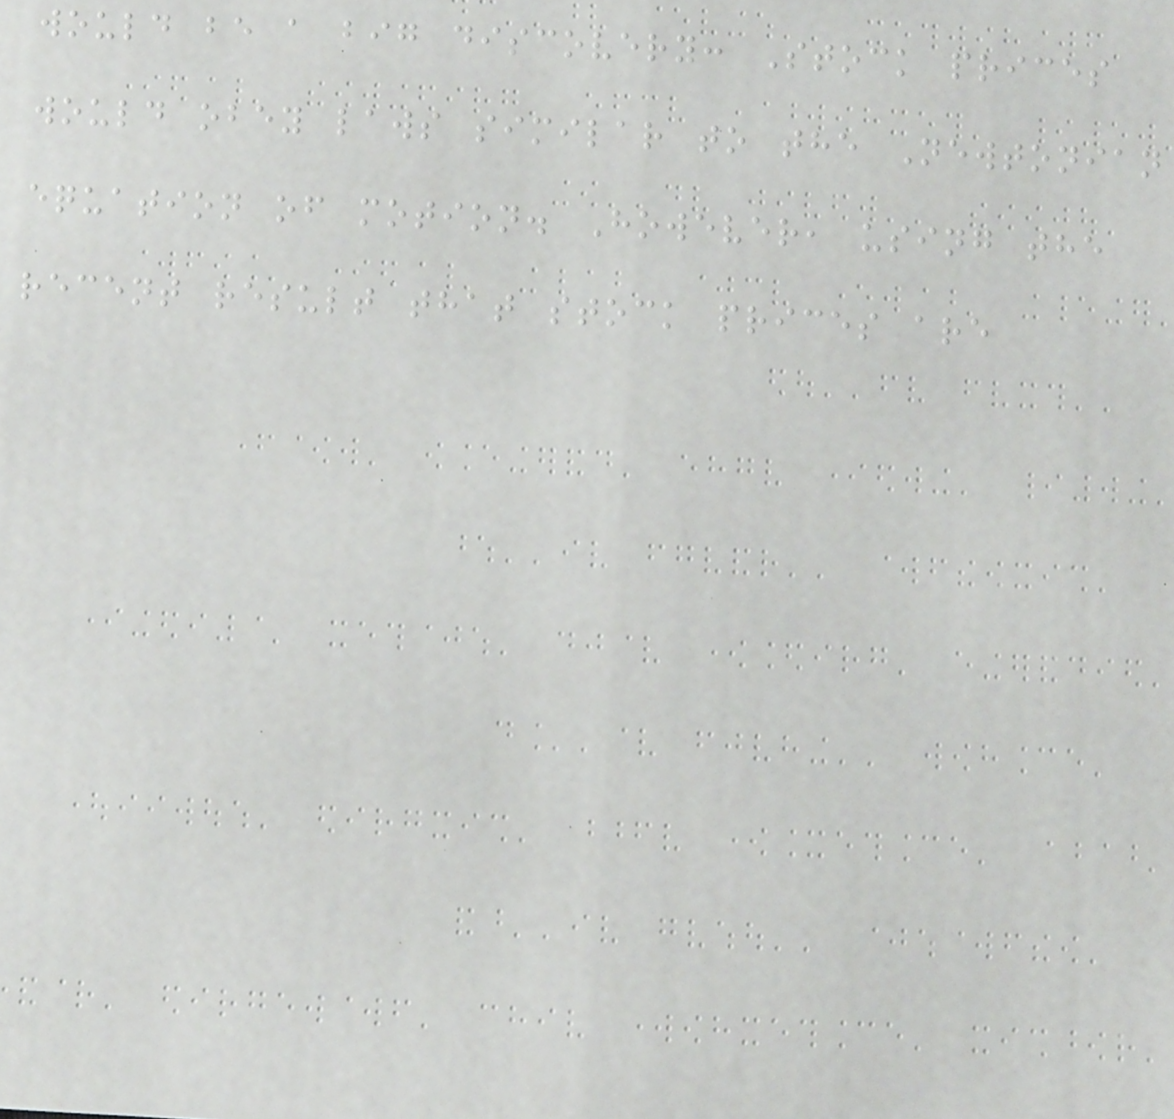would be a big discovery: Stock prices
would obey laws similar to the Newtonian
equation of motion. However, using the
recent result that stock prices are
